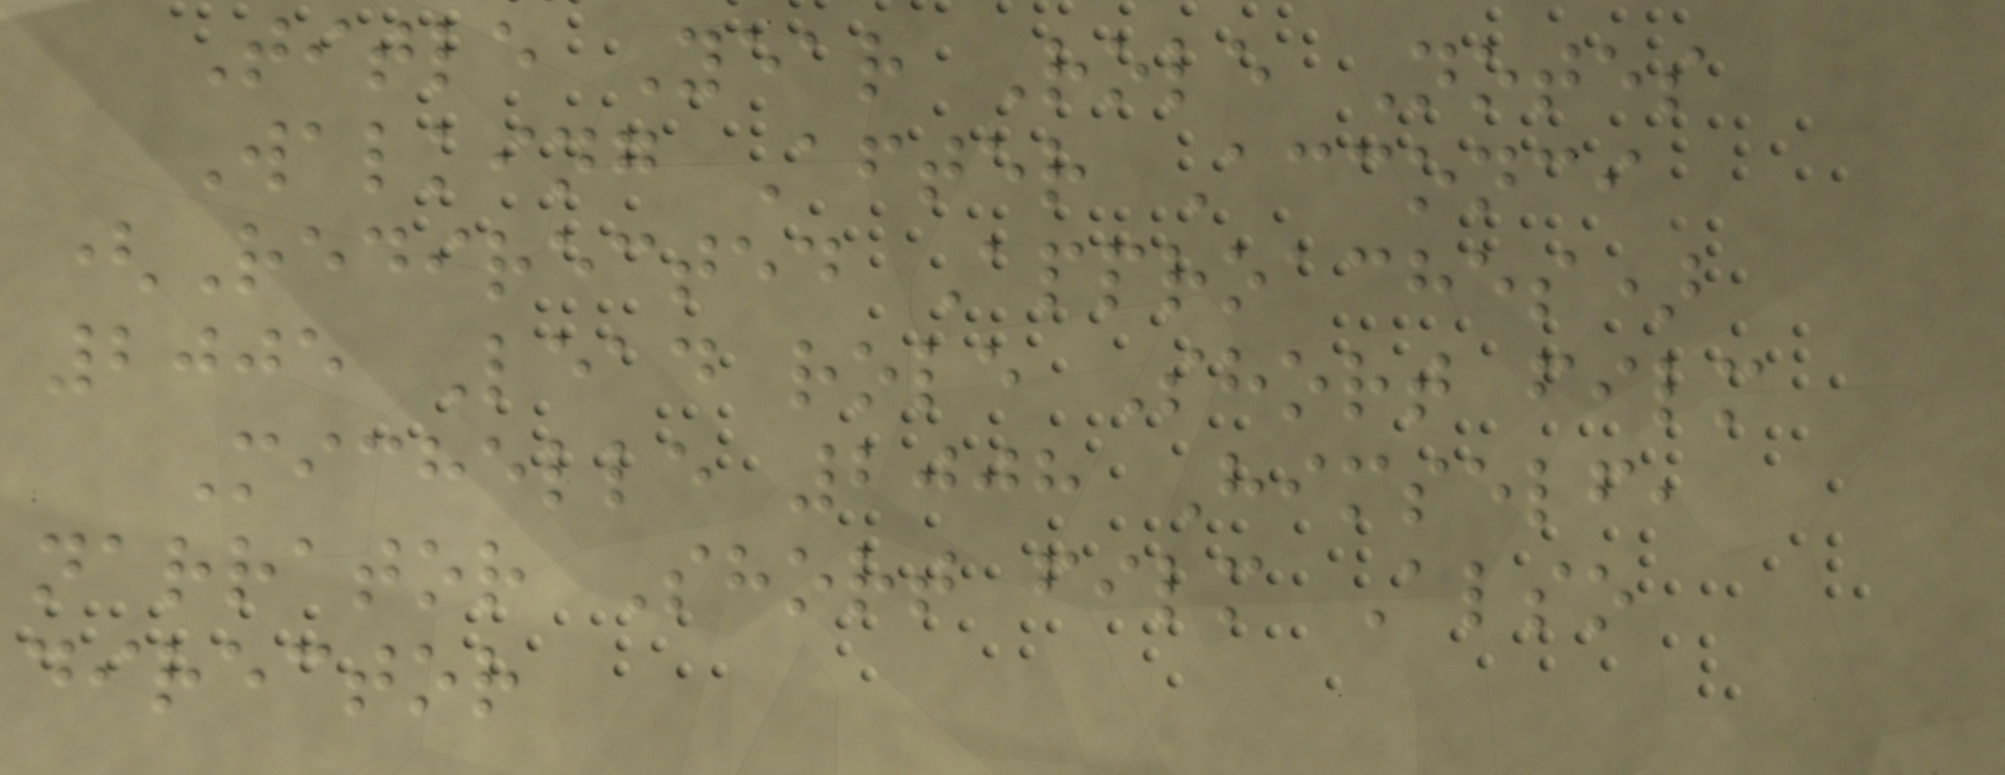Title Year Role Notes
Walking After Acconci
(Redirected Approaches)
2005 Lead role Short film
Michelle 2008 Himself,
narrator Short film Also
director
